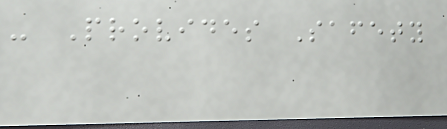- Provides Safety
